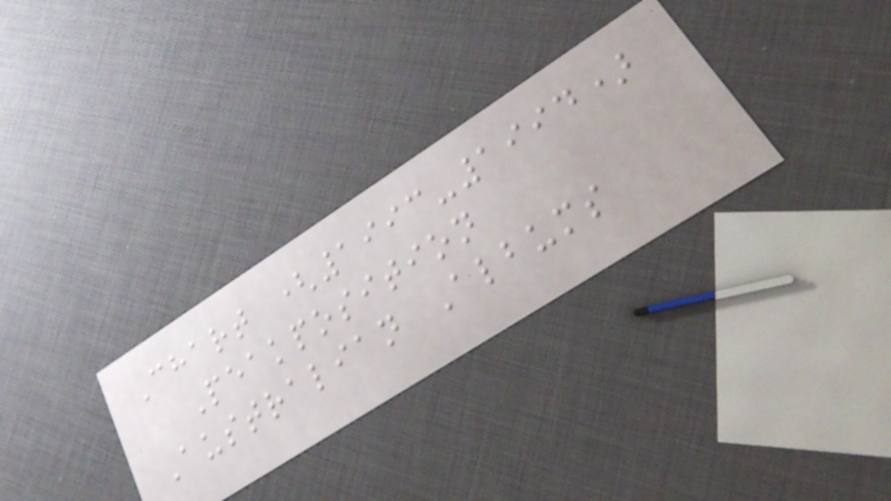Chart (1993-1994)
Peakposition
Australian Albums
